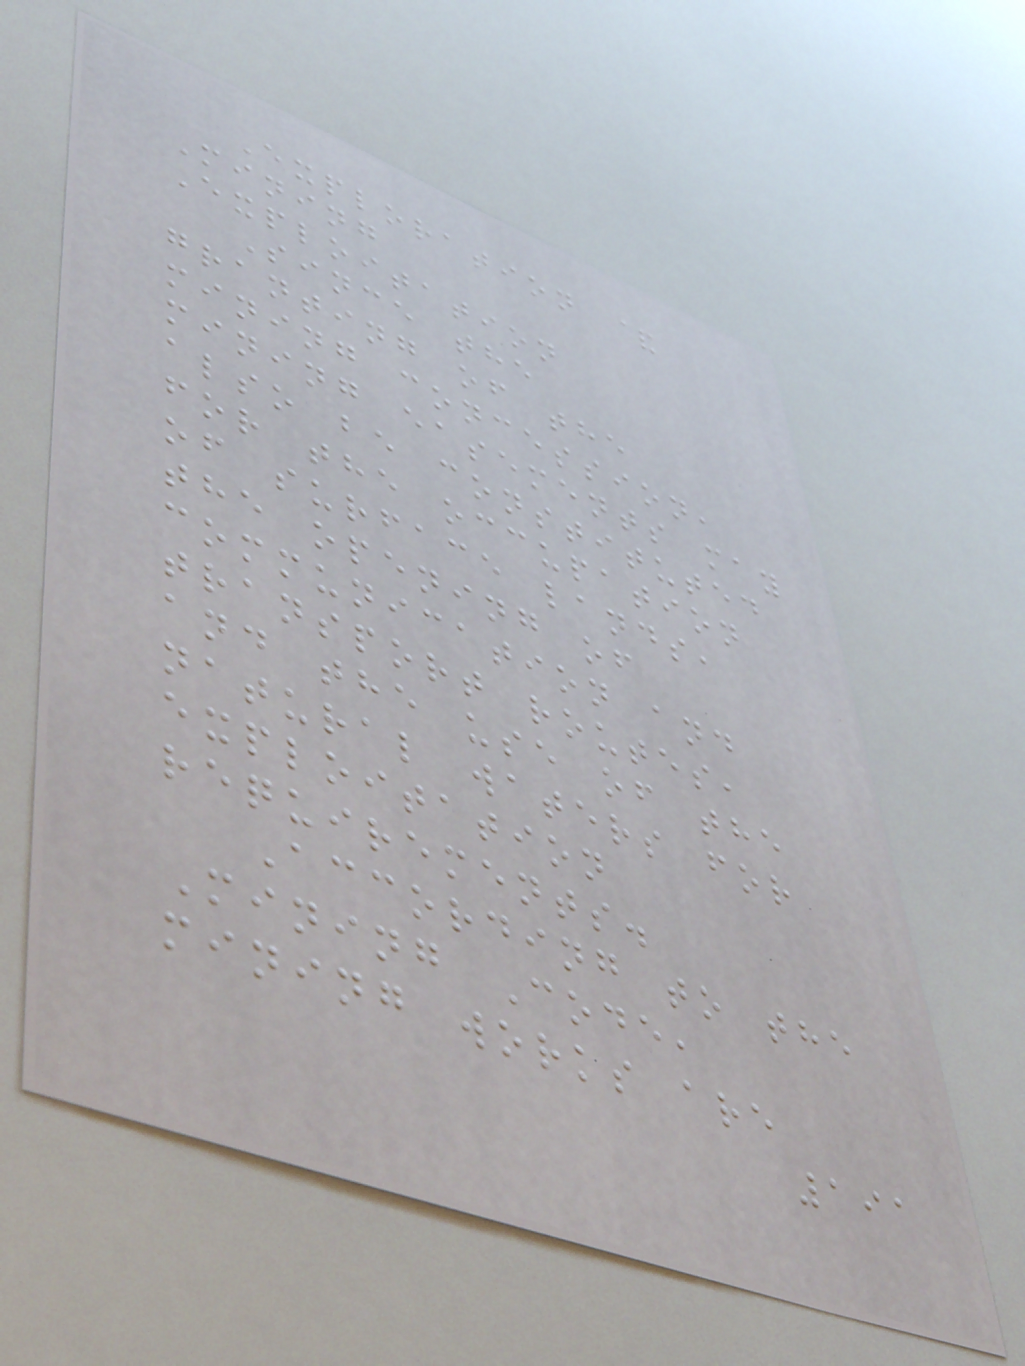Exploration &
Mining
Exploitation
Since the
granting of the
mining concession,
mining easements may
also be constituted
for the occupation
of surface lands,
the opening of
communication and
transport routes,
and the use of the
natural waters for
exploitation
requirements.
According to the
Mining Code,
mining works are
191
